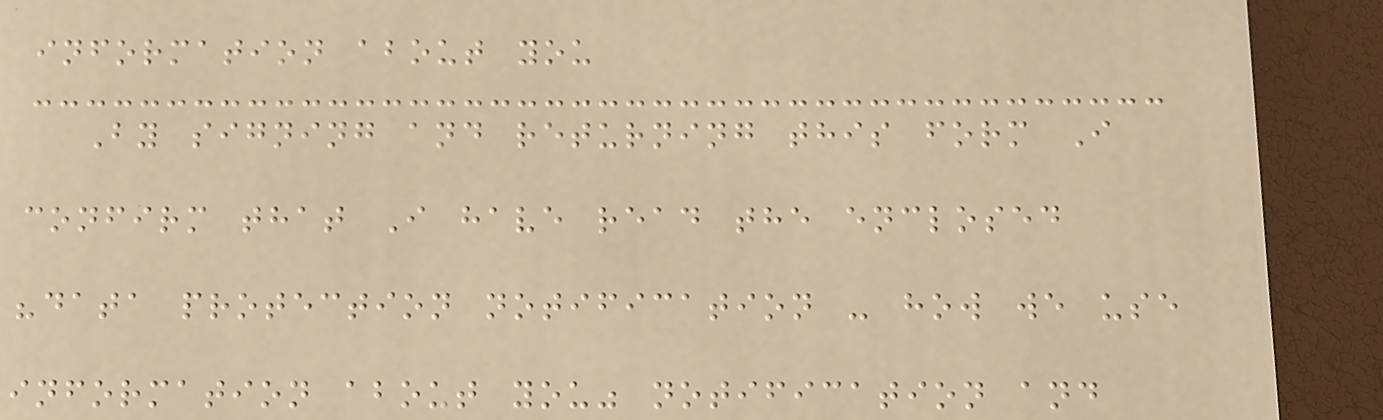information about you
By signing and returning this form I
confirm that I have read the enclosed
"data protection notification - how we use
information about you" notification and
